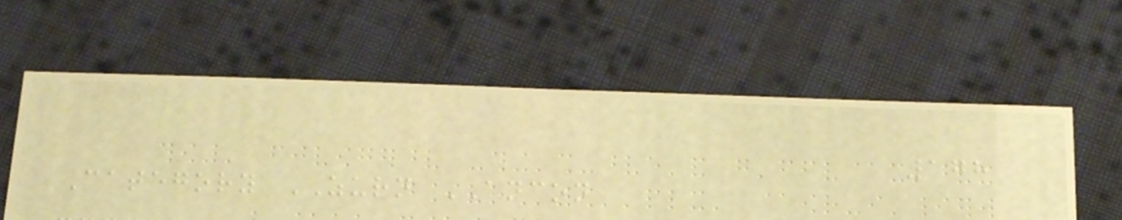178
Category ZURN ANCON
